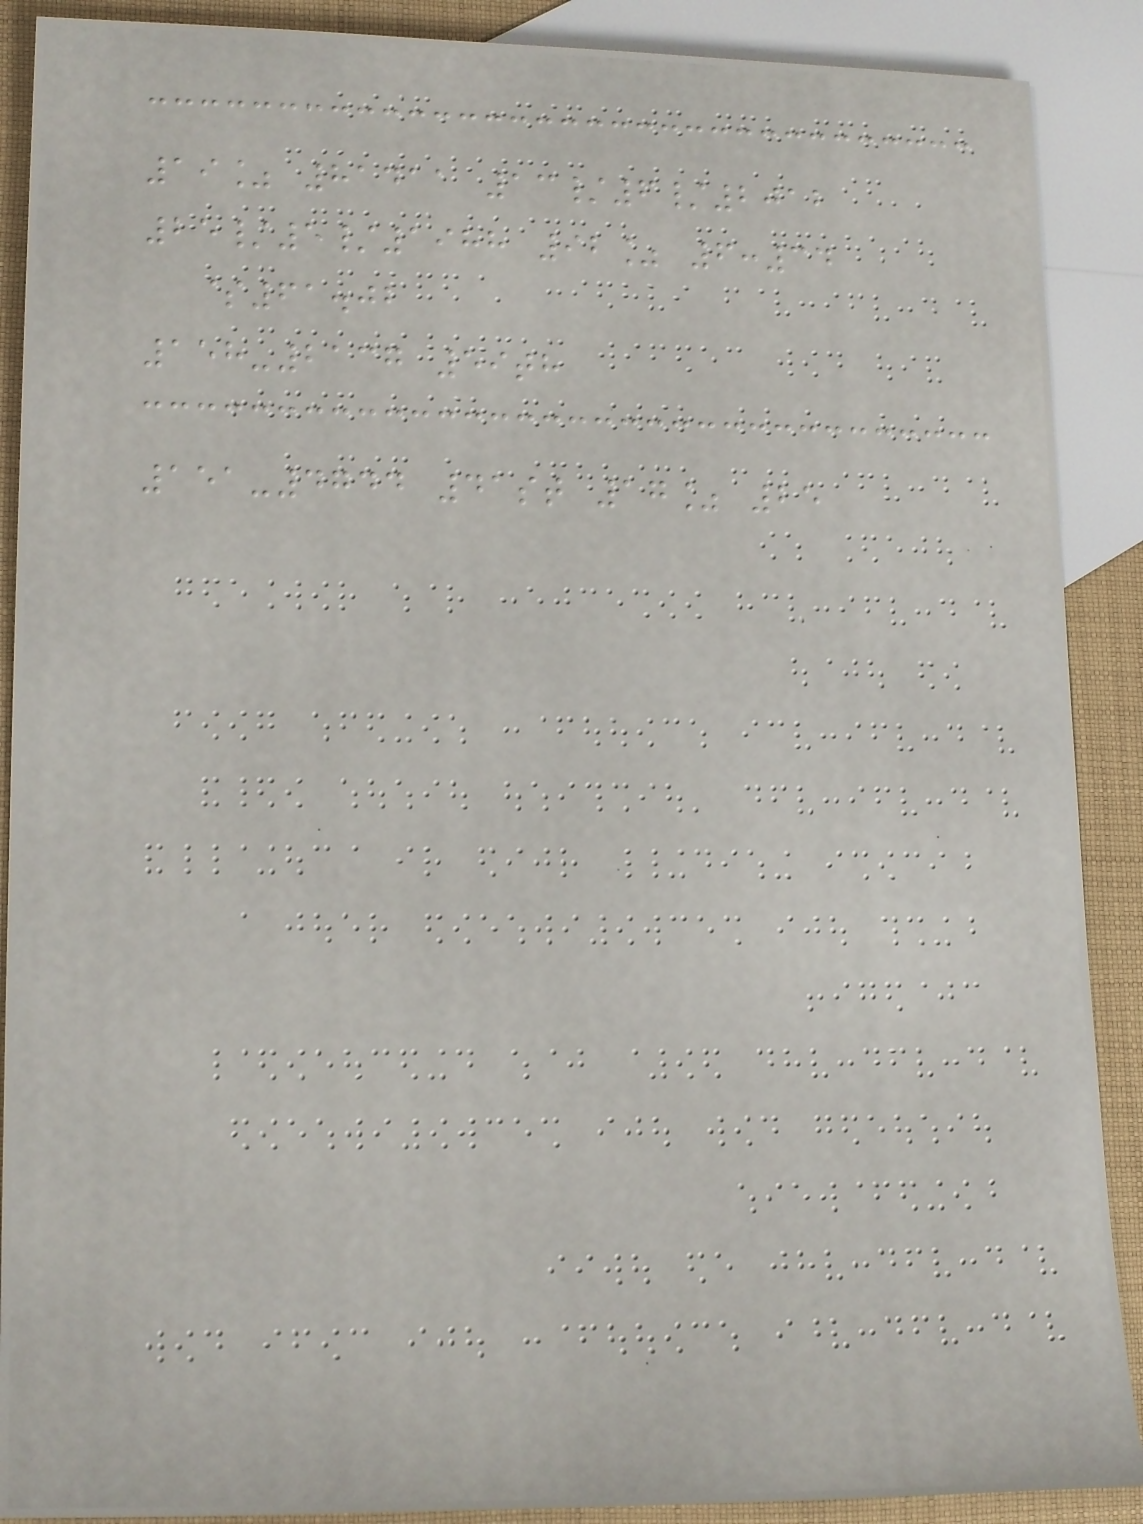19% 81411 13/6/2012
25/5/1988 92% 6:34
$61.02
158-2137 59th
151-4744 41st 17% 25
